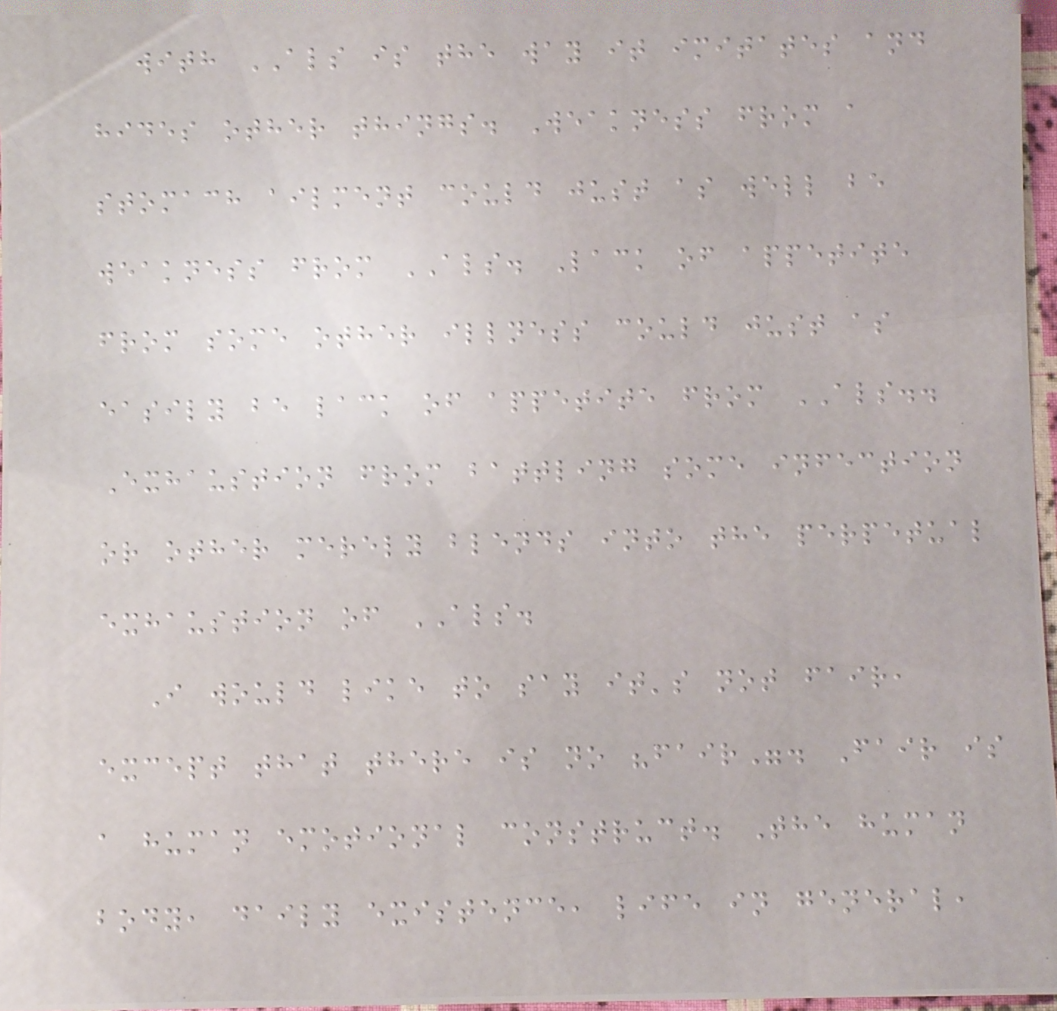with ALS is the way it imitates and
hides other things. Weakness from a
stomach ailment could just as well be
weakness from ALS. Lack of appetite
from some other illness could just as
easily be lack of appetite from ALS..
Exhaustion from battling some infection
or other merely blends into the perpetual
exhaustion of ALS.
I would like to say it's not fair,
except that there is no "fair". Fair is
a human emotional construct. The human
body, daily existence, life in general,
